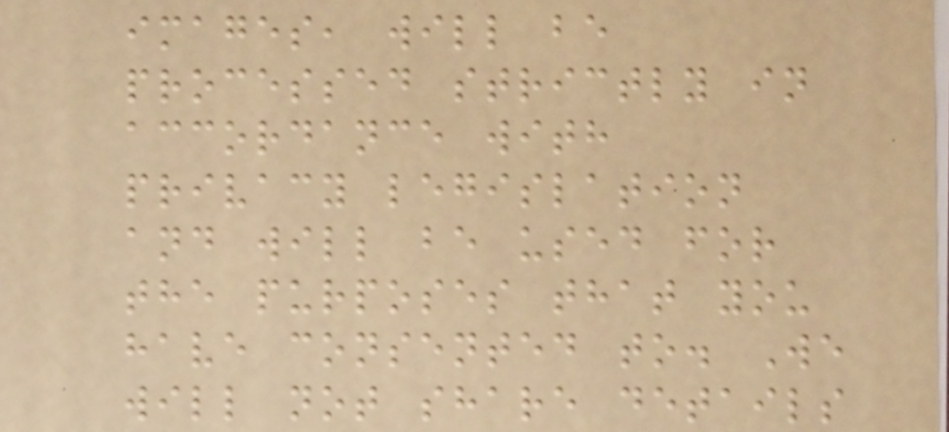images, will be
processed strictly in
accordance with
privacy legislation
and will be used for
the purposes that you
have consented to. We
will not share details
